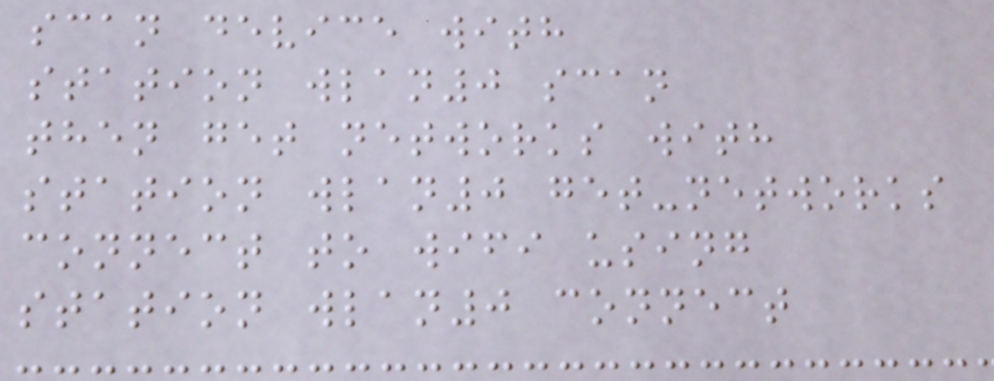scan device with
station wlan0 scan
then get networks with
station wlan0 get-networks
connect to wifi using
station wlan0 connect
